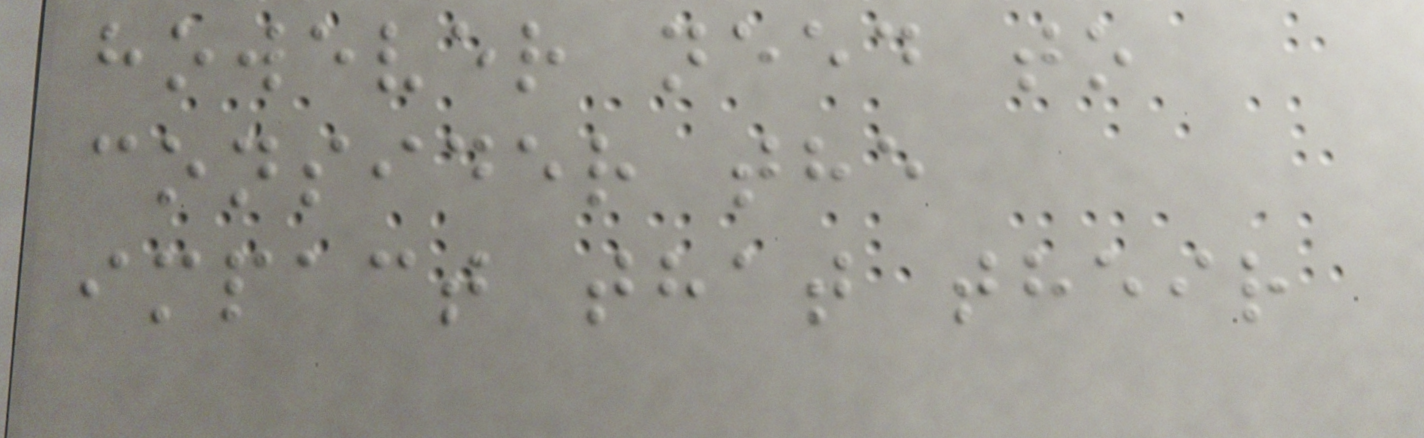however need to
consider the
impact that their
